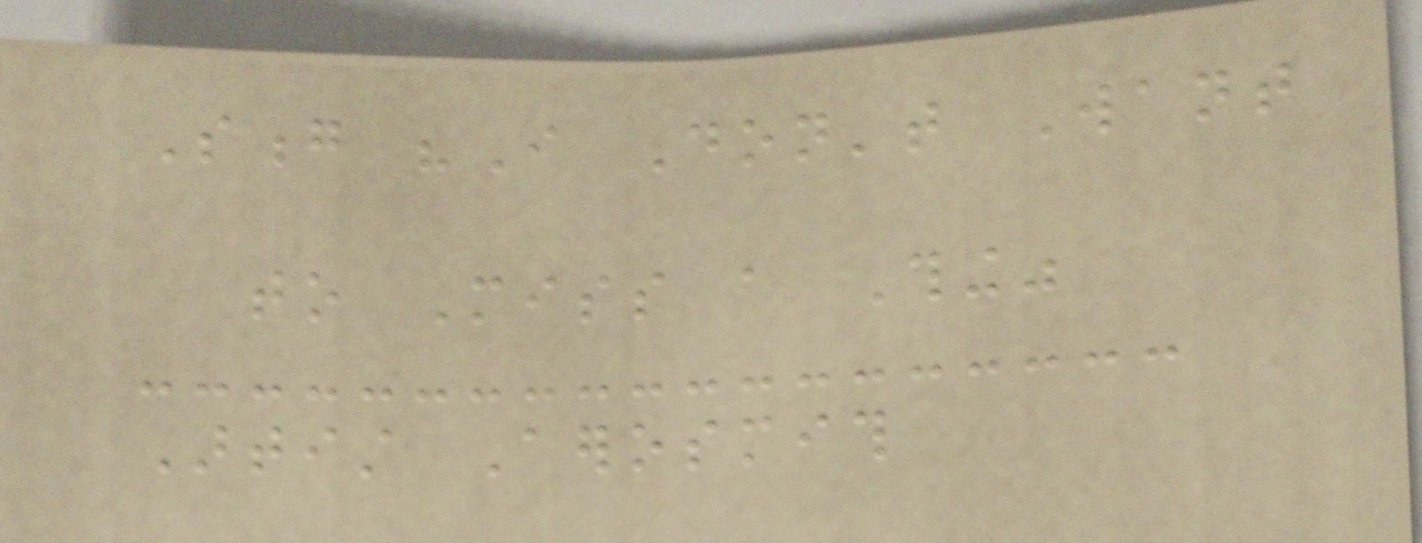Song "I Don't Want
to Miss a Thing"
Artist Aerosmith
